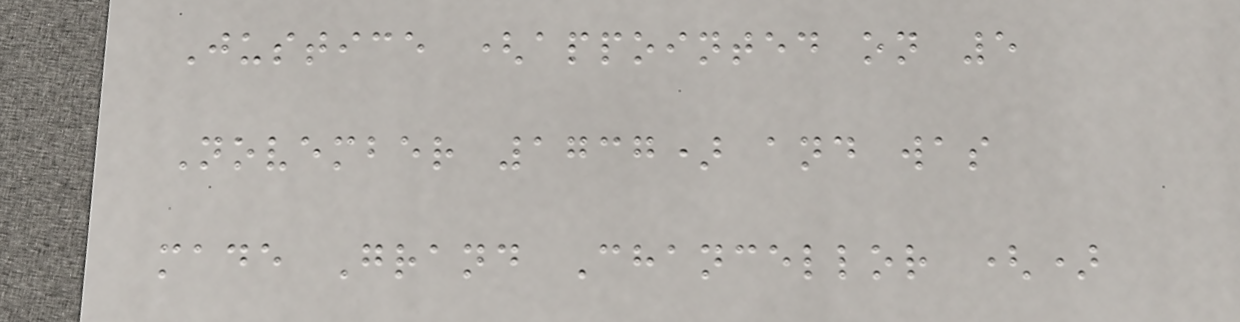Justice (appointed on 5
November 1737) and was
made Grand Chancellor ()
